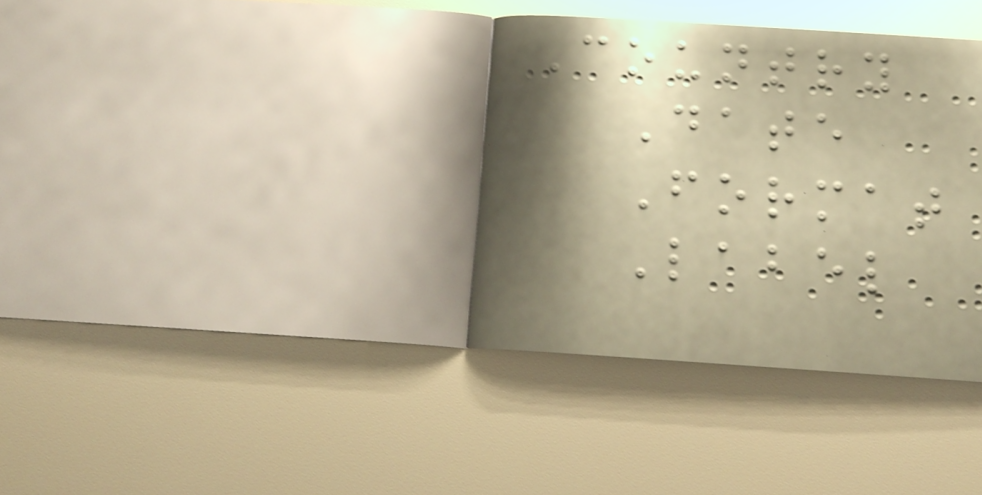Country
Date
Format
Label
